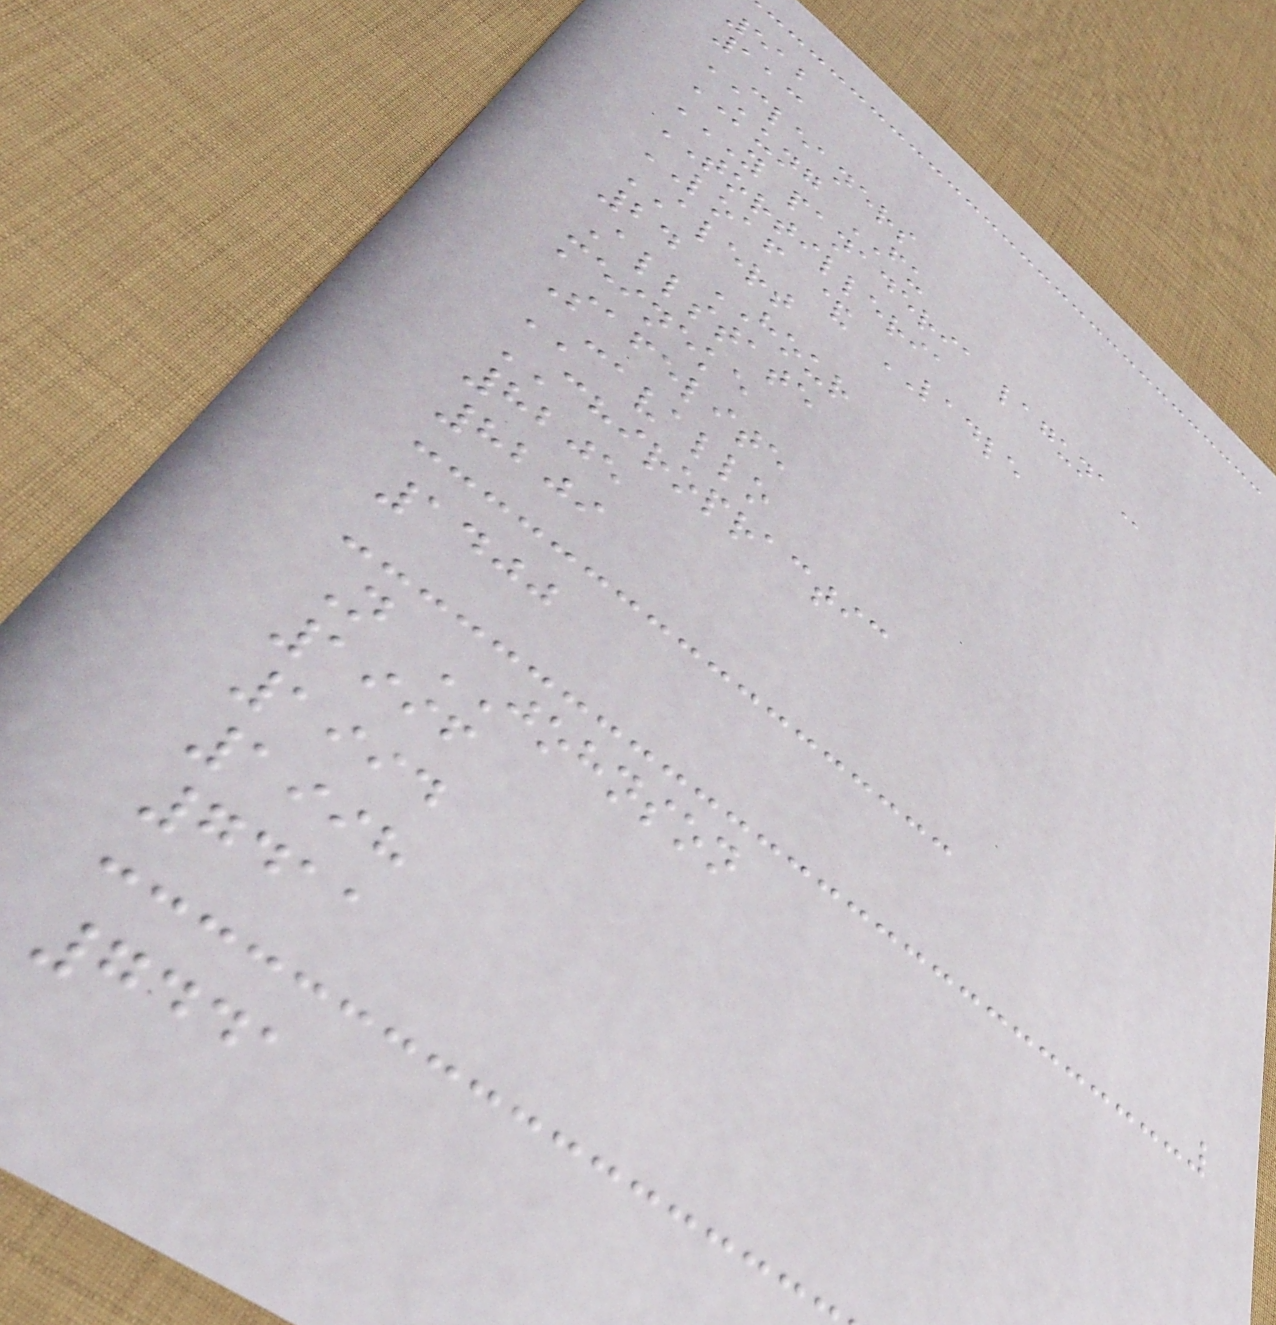512
113
CLEANERS
KUNG FU
Y PANADERIA LAGUNA
TORTILLERIA
LOAF & LADLE
ALERT
24 HOUR
Allstate
meineke
Safelite
CAVALLO
CHIROPRACTIC
8205
8209
1400
N JOHNSON
1996
1994
1998
7411
7441
